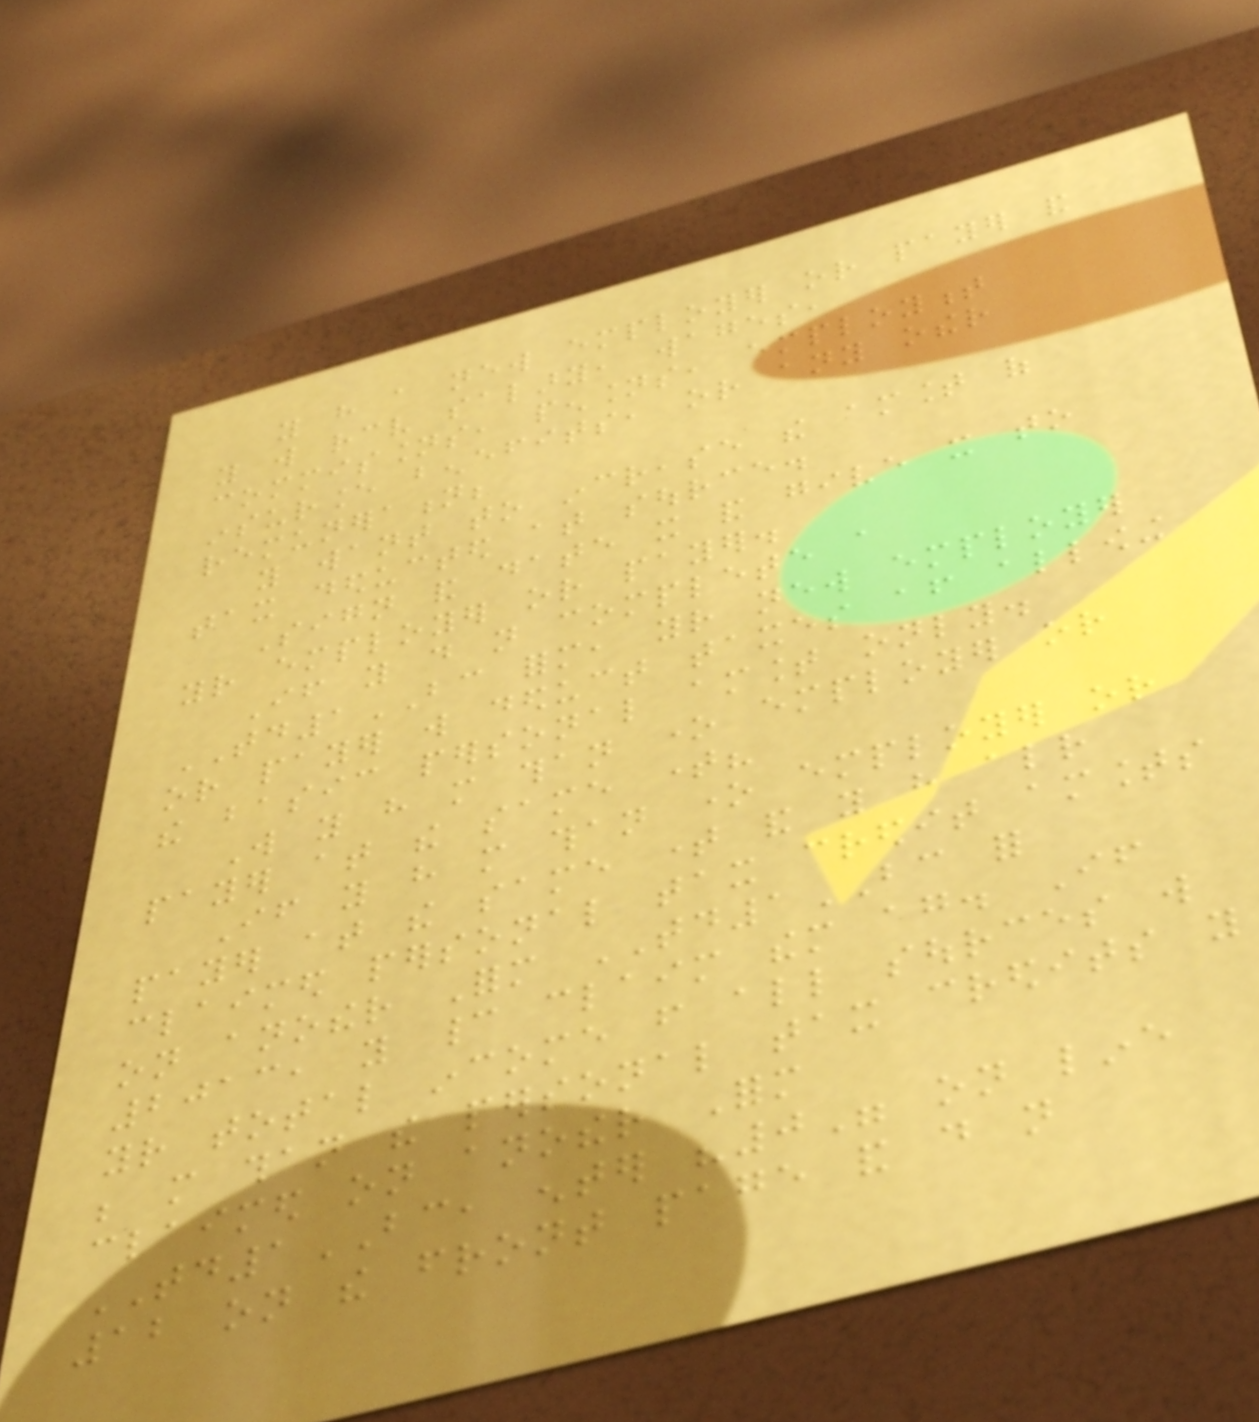you have a new employer or payer and
you will receive salary, wages,
commissions, pensions, employment
insurance benefits, or any other
remuneration;
you want to increase the amount of
tax deducted at source.
Sign and date it and give it to
your employer or payer.
If you do not complete a
TD1BC form, your new employer
or payer will deduct taxes after allowing
the basic personal amount only.
Will you have more than one employer or
payer at the same time?
If you have more than one employer or
payer at the same time and you have already
claimed personal tax credit amounts
on another Form TD1BC for
2013, you cannot claim them again. If
your total income from all sources will
be more than the personal tax credits you
claimed on another Form
TD1BC, enter "0" on line
12 on the front page and do not
